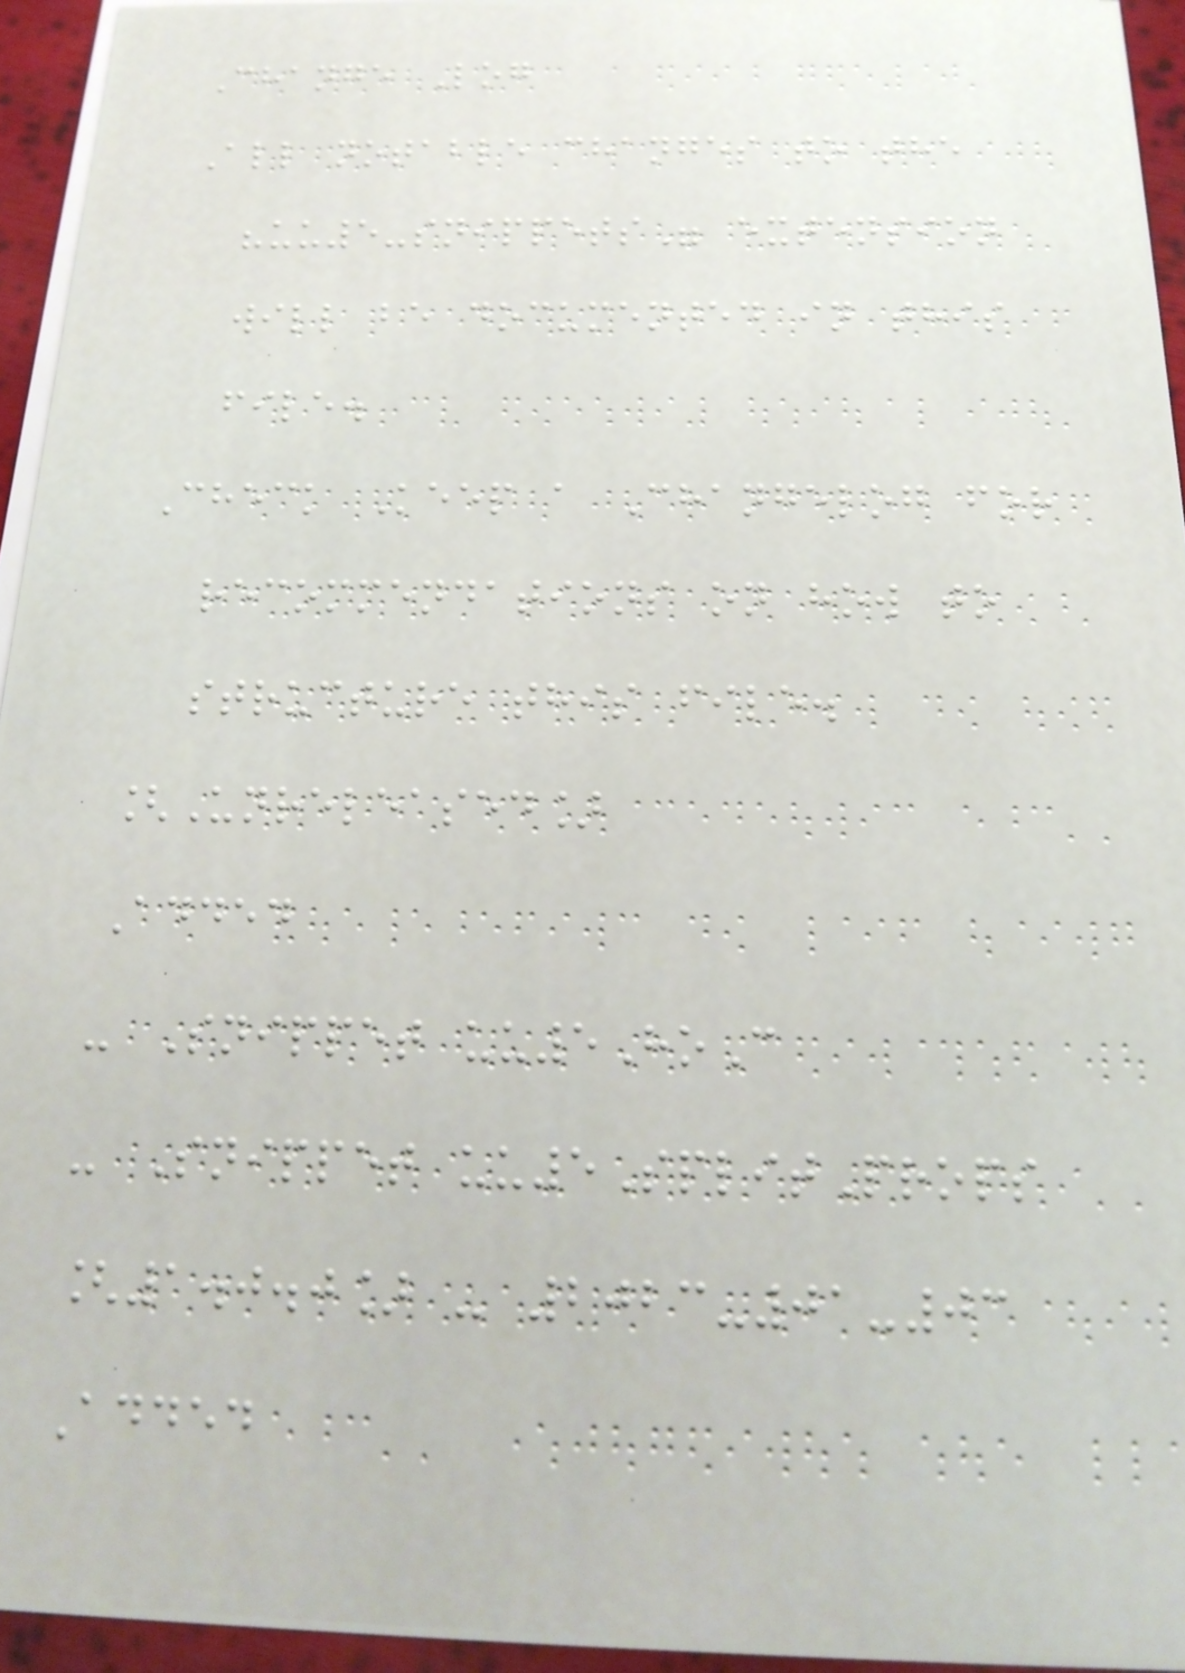Change Log
All notable changes to the
"uu5-snippets" extension
will be documented in this
file.
Check Keep a Changelog for
recommendations on how to
structure this file.
[Unreleased]
Added
- Snippet uu5HoC
- Snippet uu5SplitProps
[1.0.0] - 2023-01-03
Added
